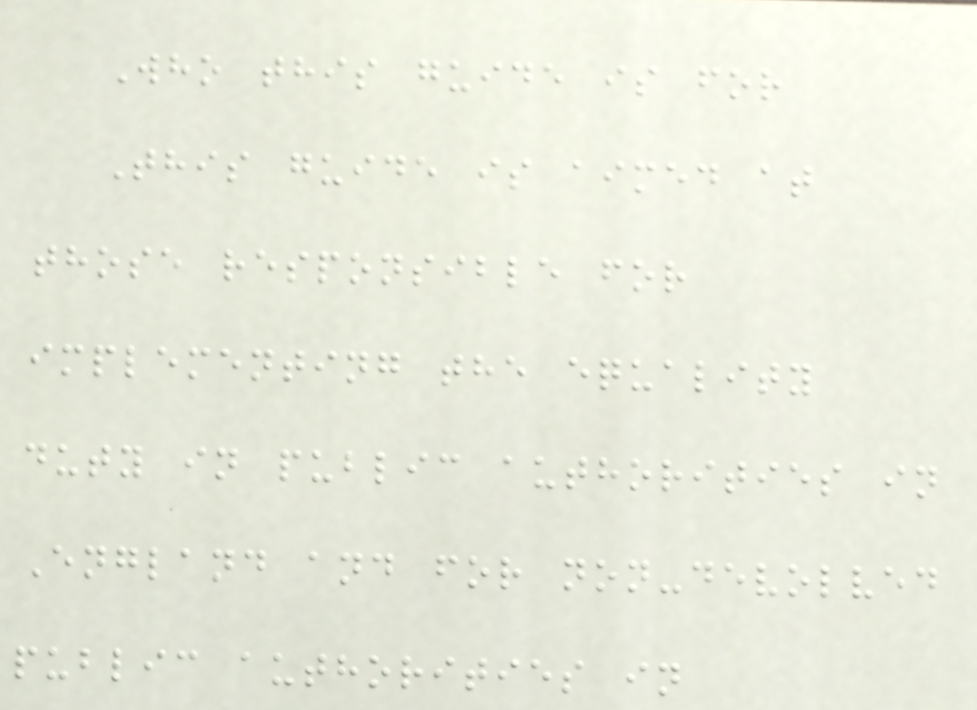Who this guide is for
This guide is aimed at
those responsible for
implementing the equality
duty in public authorities in
England and for non-devolved
public authorities in
